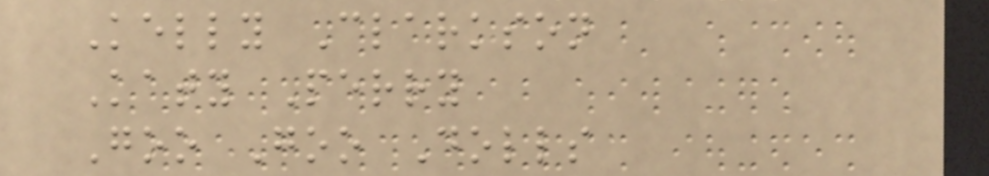Kelly Clarkson
Katy Perry
Goo Goo Dolls
